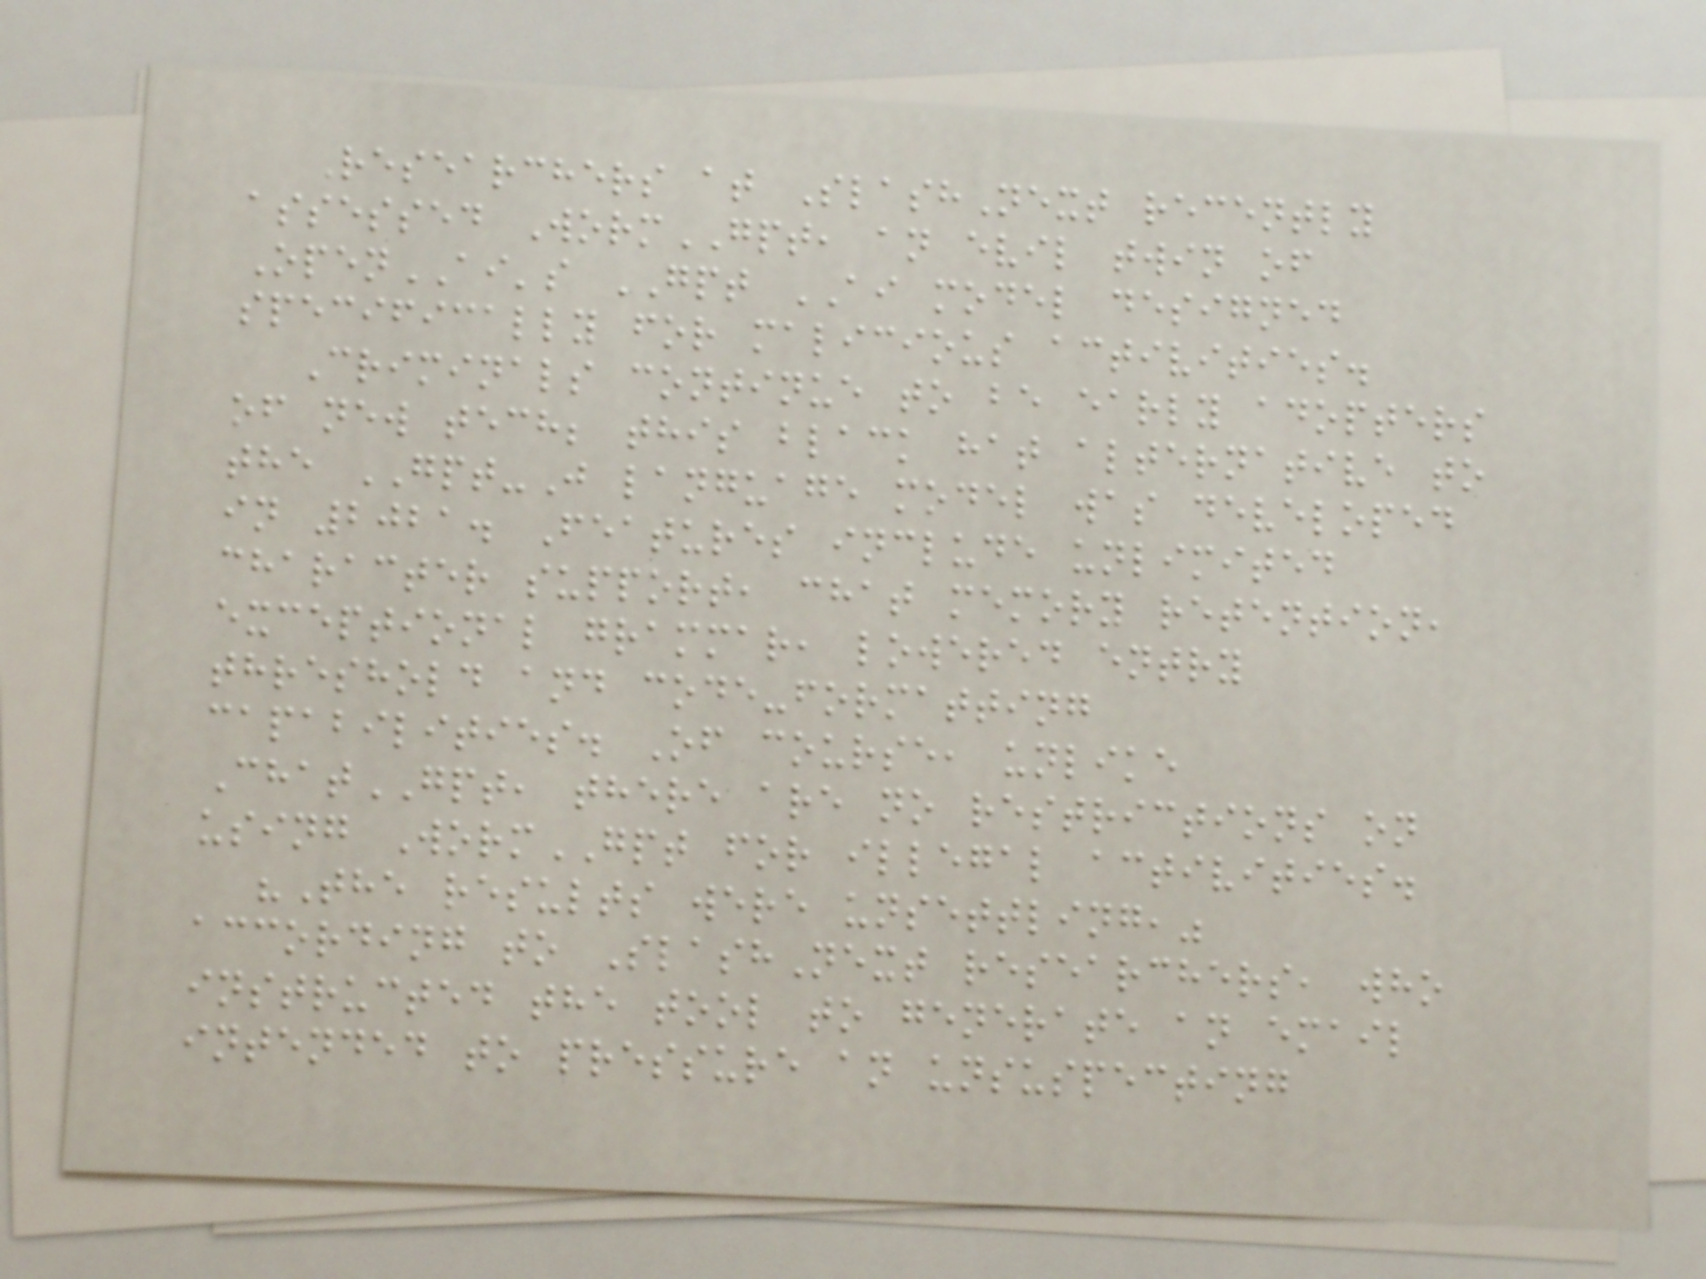Researchers at SlashNext recently
assessed WormGPT, an evil twin of
OpenAI's GPT AI model designed
specifically for malicious activities.
Criminals continue to be early adopters
of new tech; this black hat alternative to
the GPT-J language model was developed
in 2021. Features include unlimited
character support, chat memory retention,
exceptional grammar, lowered entry
threshold and code-formatting
capabilities. Of course, unlike
ChatGPT, there are no restrictions on
using WormGPT for illegal activities.
"The results were unsettling,"
according to SlashNext researchers, who
instructed the tool to generate an email
intended to pressure an unsuspecting
